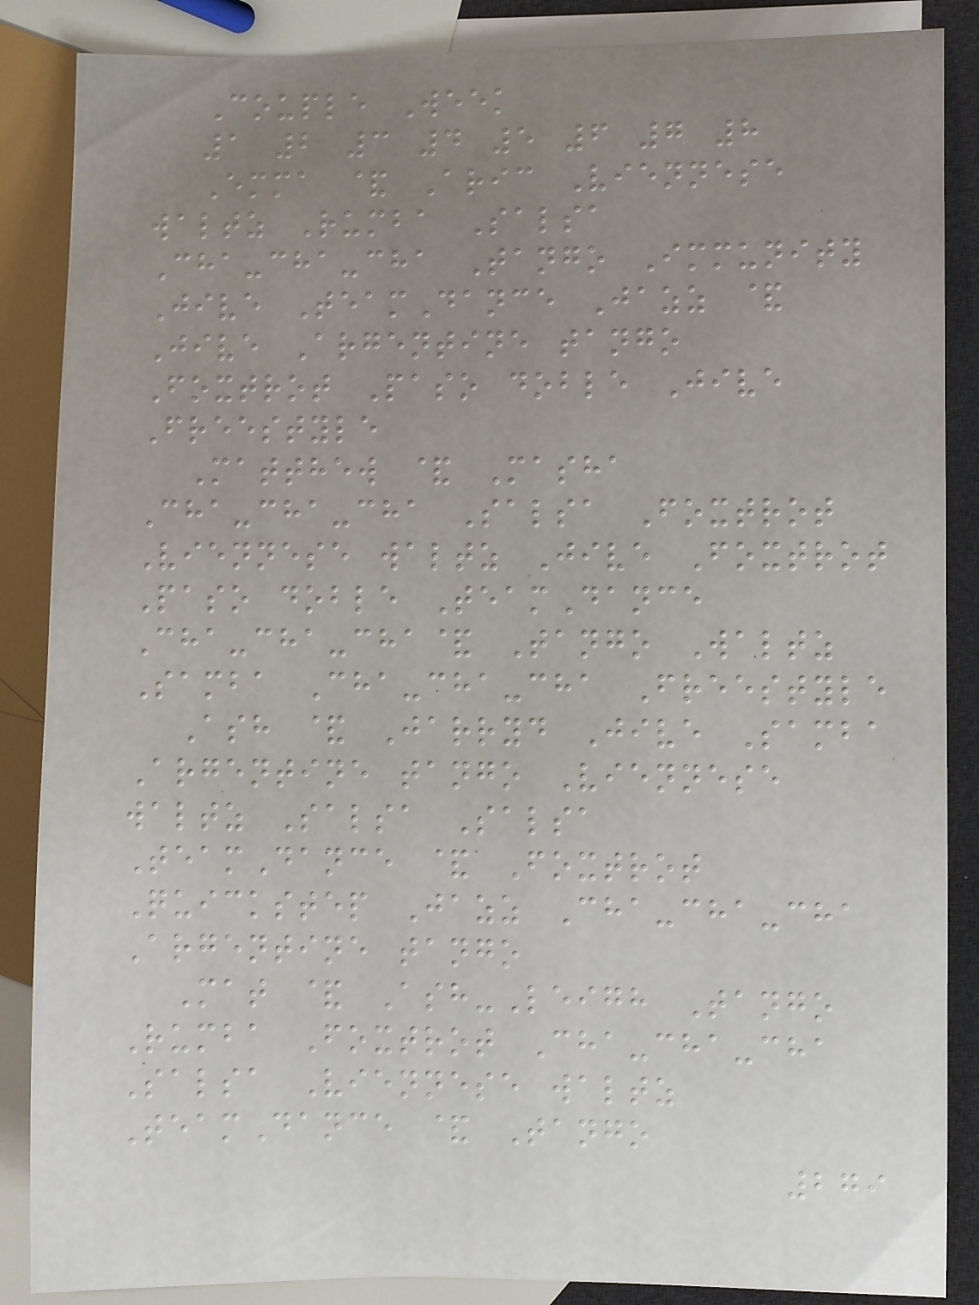Couple Week
1 2 3 4 5 6 7 8
Emma & Aric Viennese
waltz Rumba Salsa
Cha-cha-cha Tango Immunity
Jive TeamDance Jazz &
Jive Argentine tango
Foxtrot Paso doble Jive
Freestyle
Matthew & Masha
Cha-cha-cha Salsa Foxtrot
Viennese waltz Jive Foxtrot
Paso doble TeamDance
Cha-cha-cha& Tango Waltz
Samba Cha-cha-cha Freestyle
Ash & Jarryd Jive Samba
Argentine tango Viennese
waltz Salsa Salsa
TeamDance & Foxtrot
Quickstep Jazz Cha-cha-cha
Argentine tango
Mat & Ash-Leigh Tango
Rumba Foxtrot Cha-cha-cha
Salsa Viennese waltz
TeamDance & Tango
279
